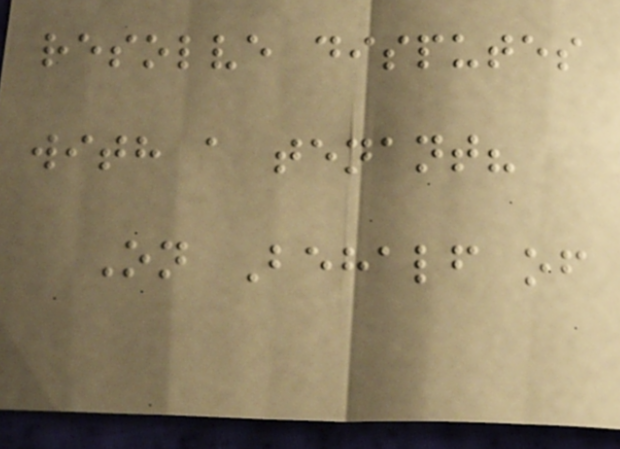resolve disputes
with a tenant?
On Behalf of
